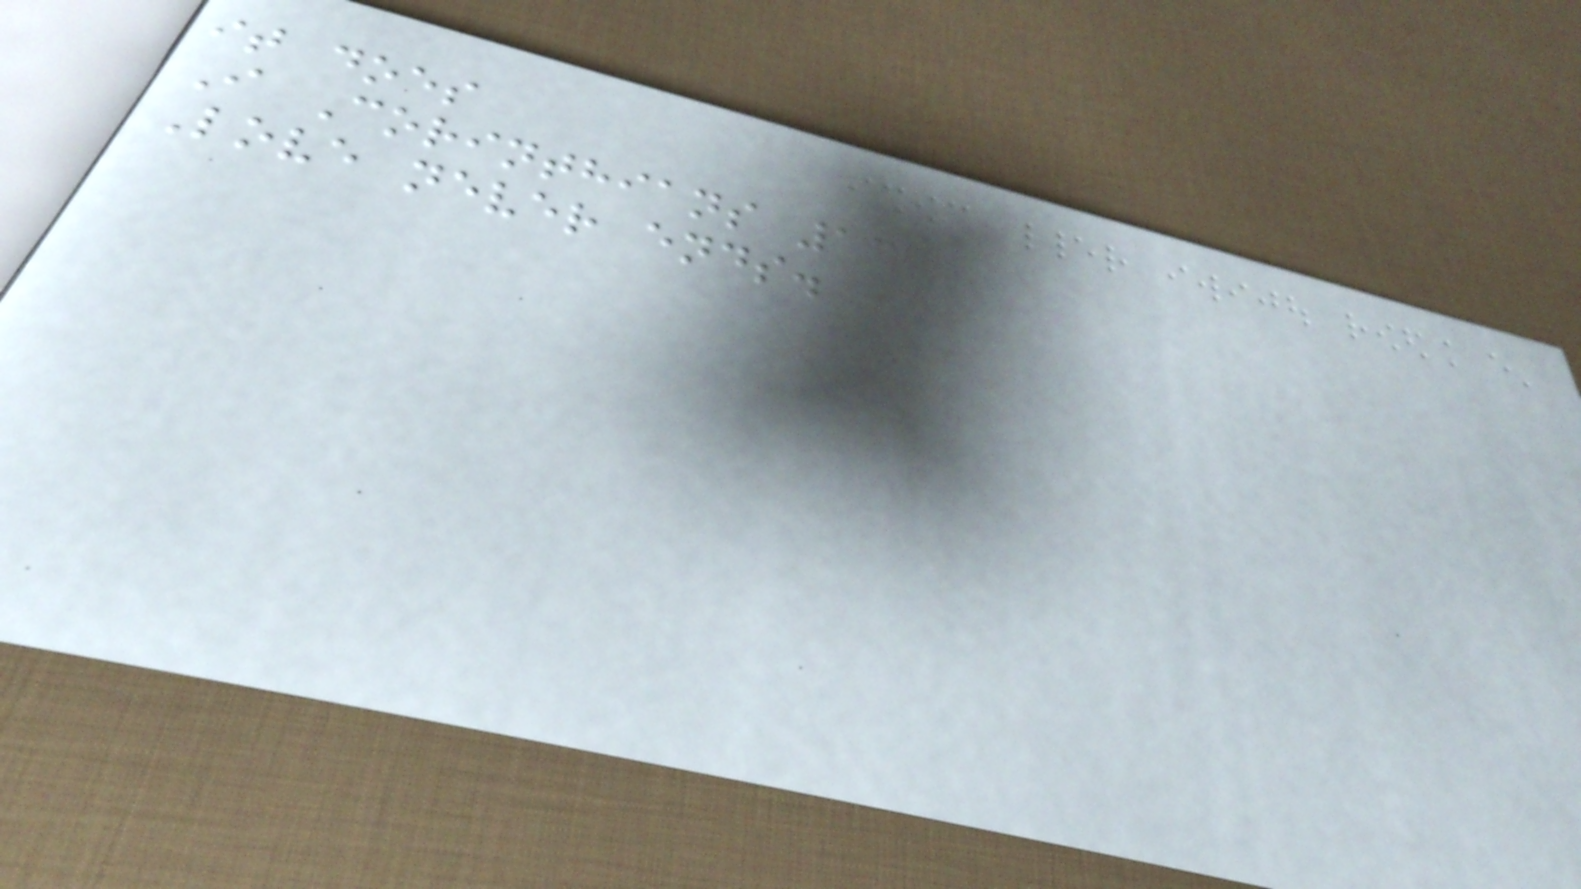it does
I Corinthians 13
Love never ends.
